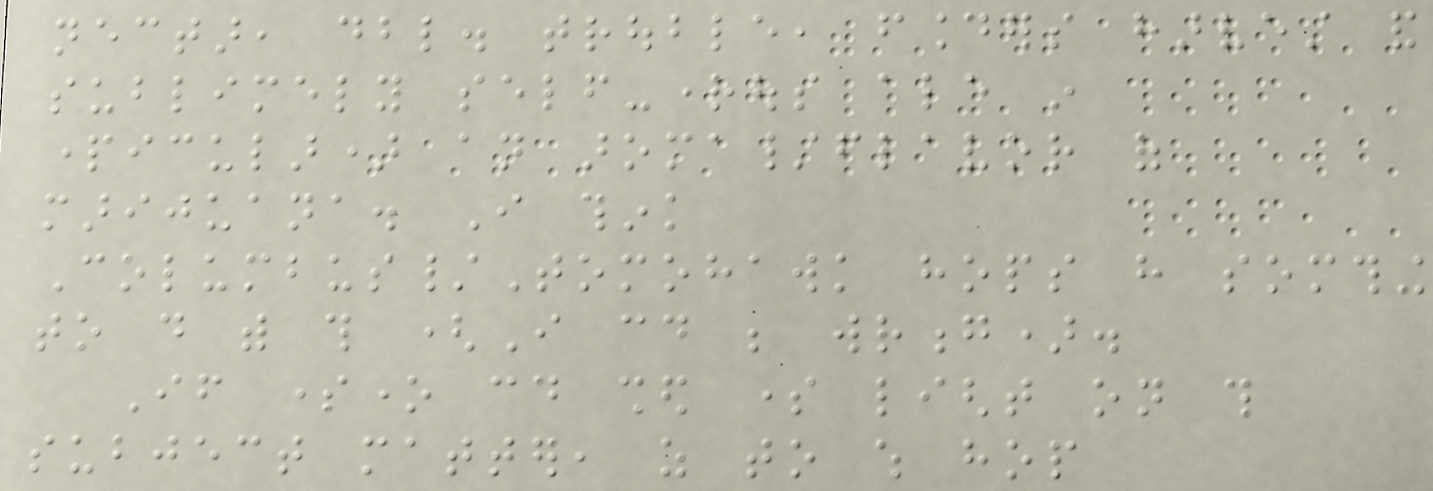nectar, dbl. trouble, founders harvest and
sublimely self-rightous ale in
particular) an aroma/flavor of
marijuana. I think
Columbus/Tomohawk hops have somthing
to do with this (I could be wrong).
If someone could shed some light on this
subject matter, as to which hop
